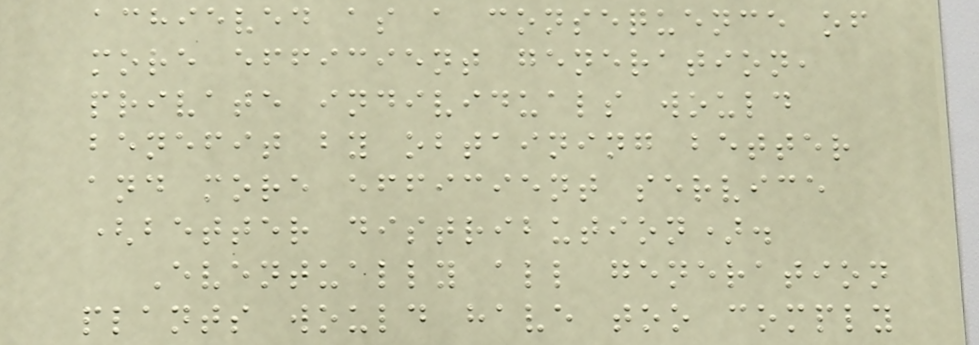achieved as a consequence of
more efficient generation,
private individuals would
benefit by obtaining better
and more efficient service
(better distribution).
Eventually all generation
plants would have too comply
